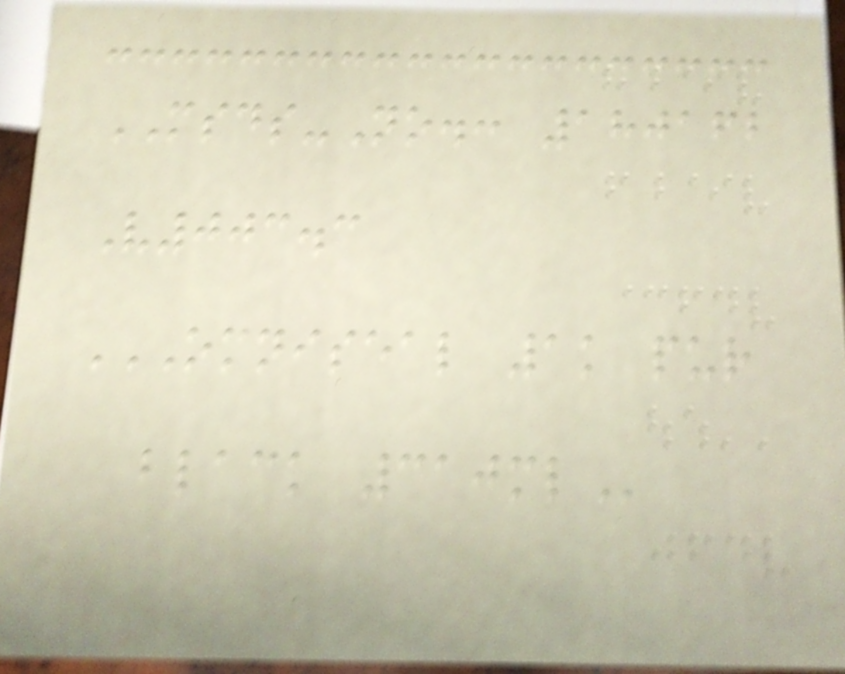MSDS-No.: 180162
V003.3
OMNISEAL 1K PUR
BLACK 310ML
